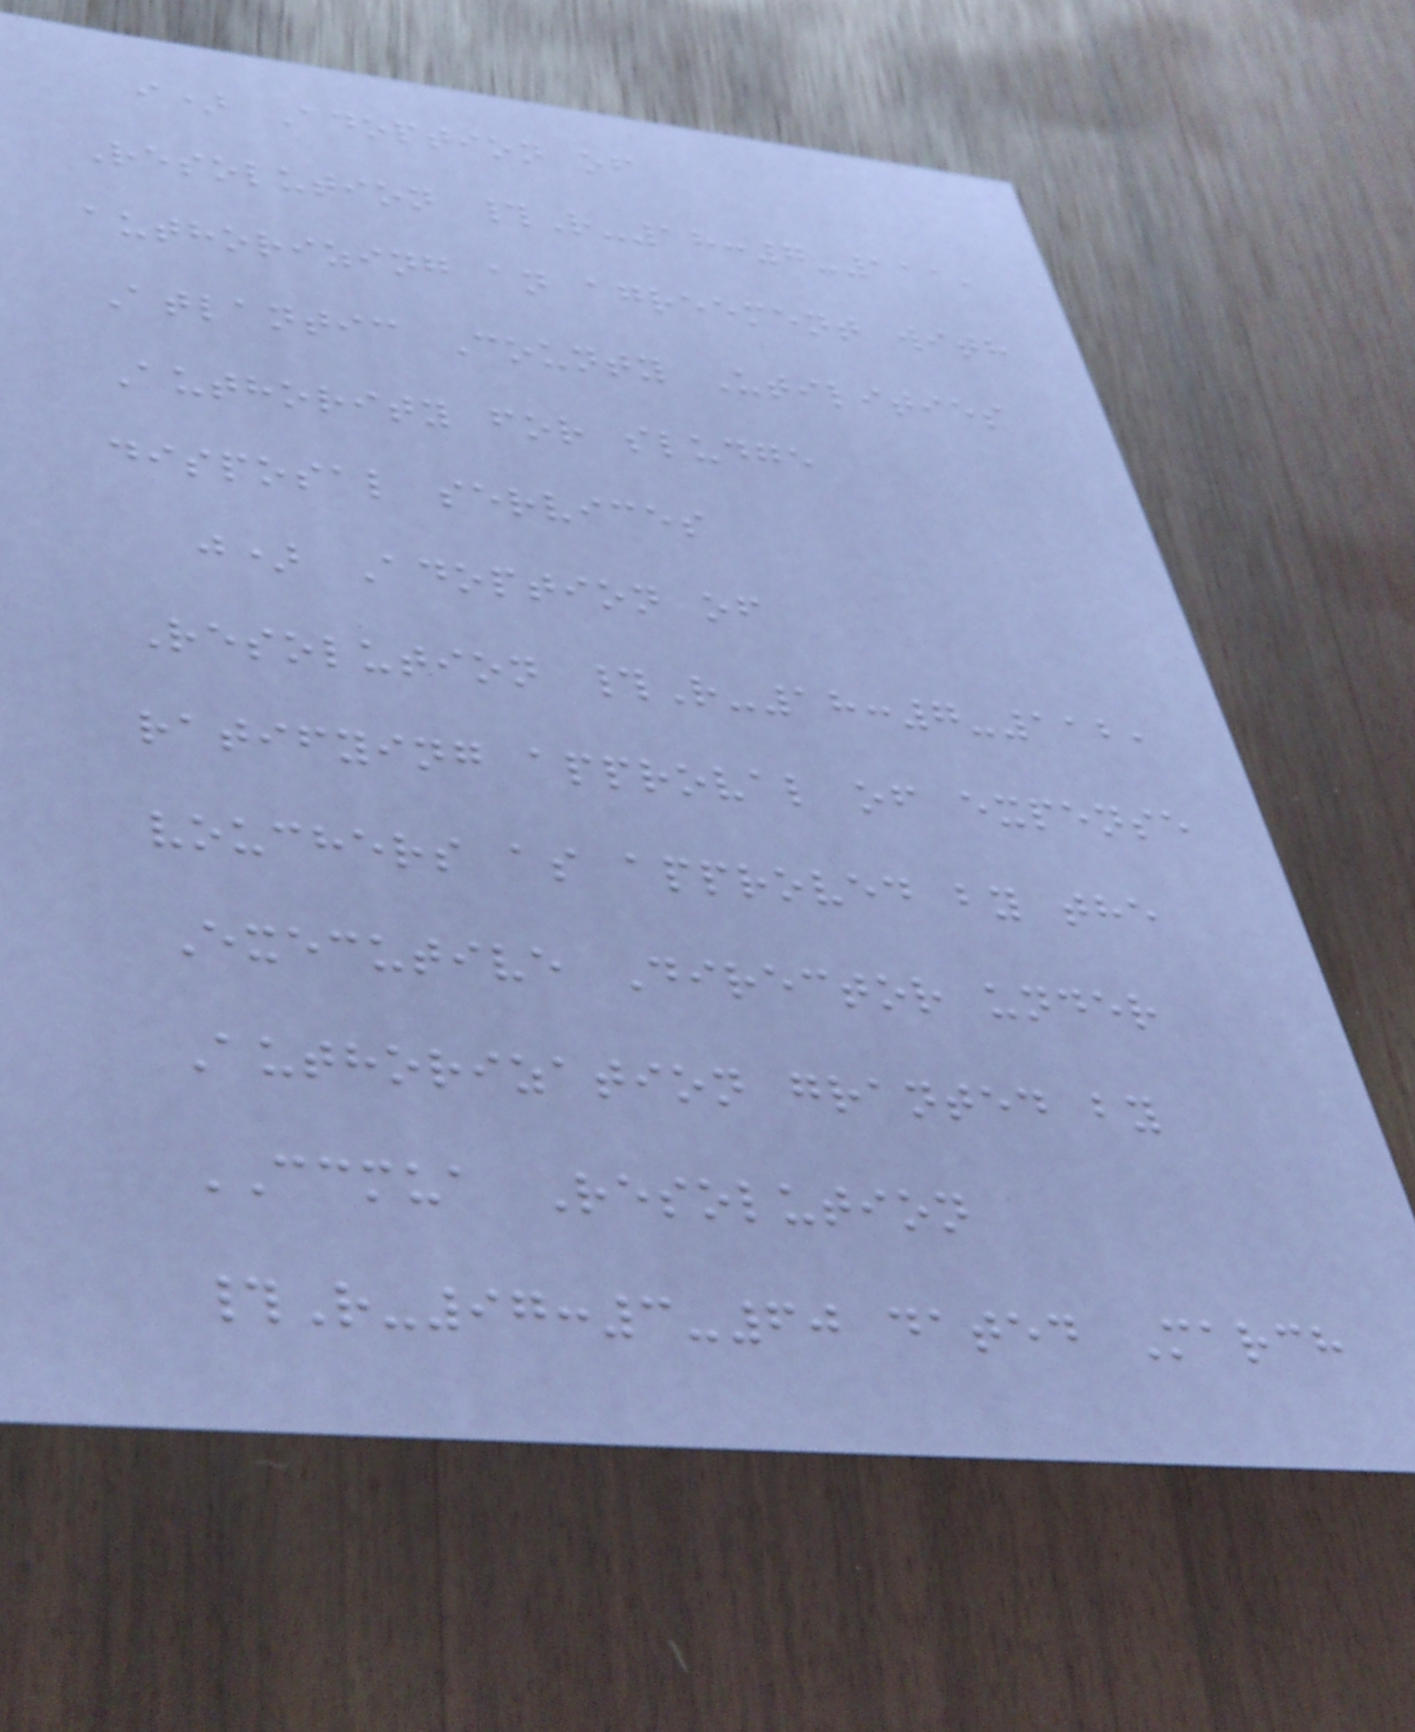i) Adoption of
Resolution #R-18:7-111,
authorizing an agreement with
Atlantic County Utilities
Authority for sludge
disposal services
j) Adoption of
Resolution #R-18:7-112,
ratifying approval of expense
vouchers as approved by the
Executive Director under
Authorization granted by
CCMUA Resolution
#R-97:3-60 dated March
